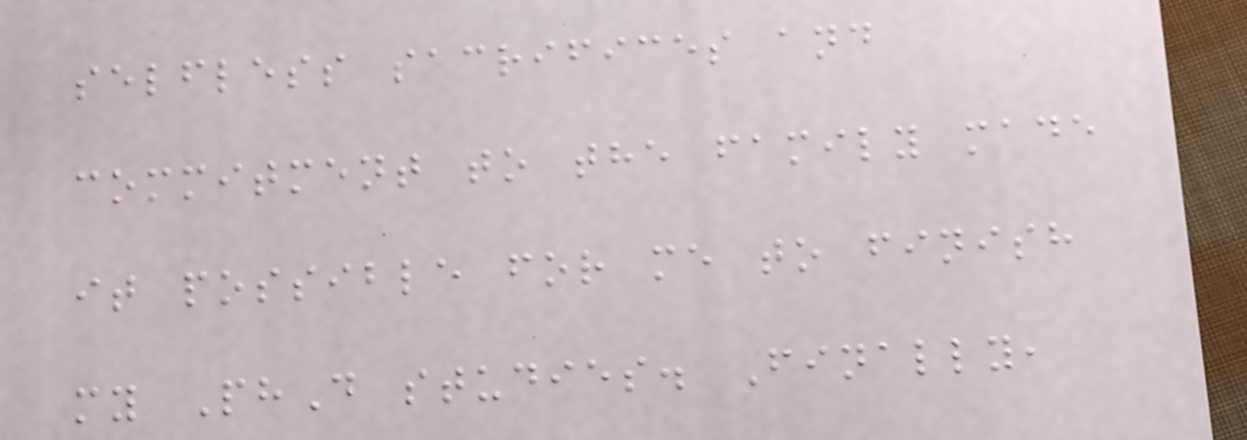selfless sacrifices and
commitment to the family made
it possible for me to finish
my PhD studies. Finally,
